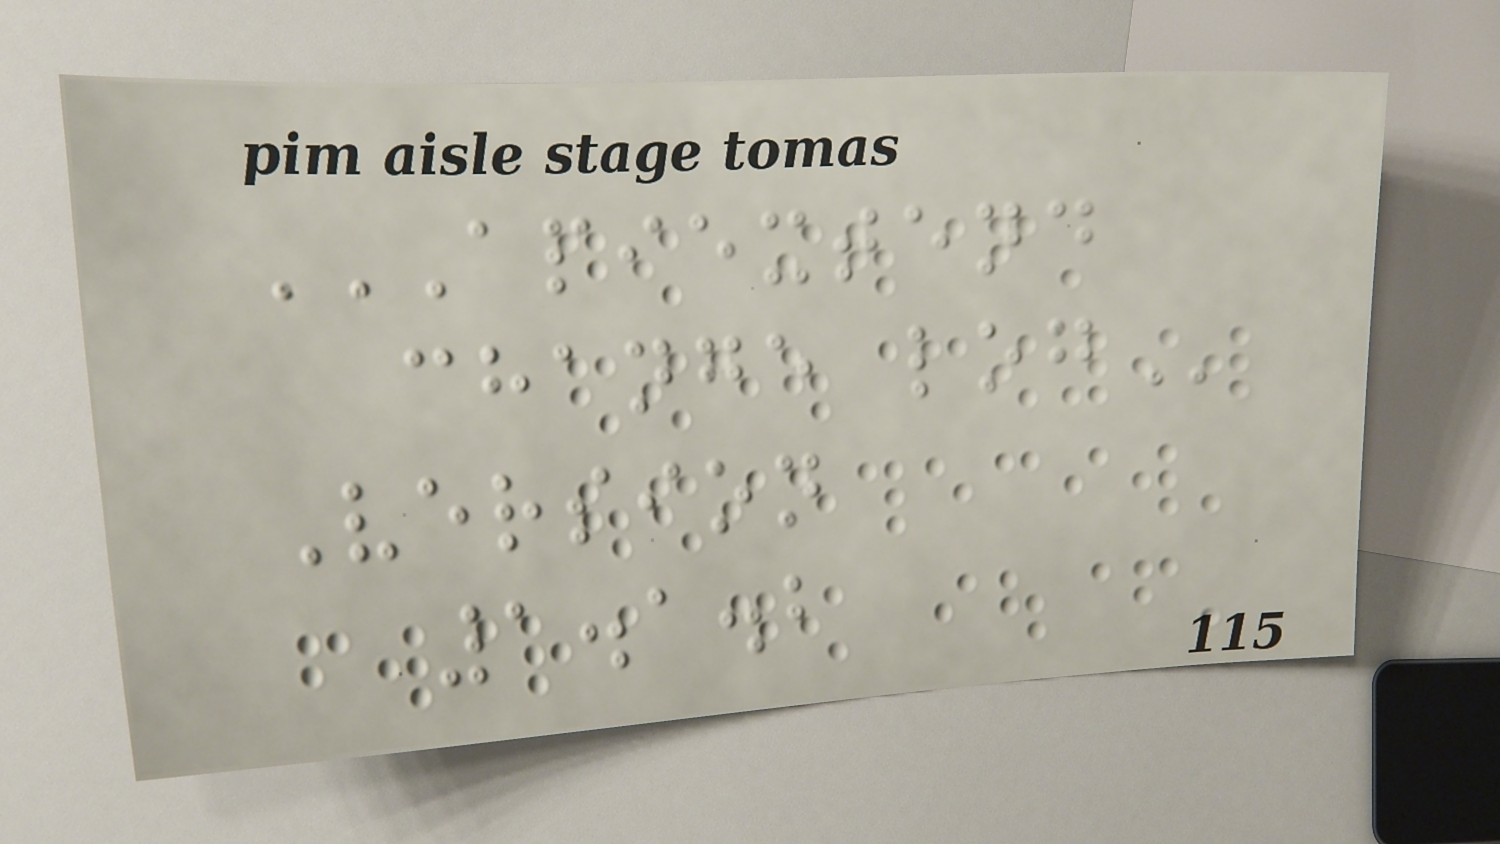APIEXTEND
CHANGE LOG
Version
1.1.2
